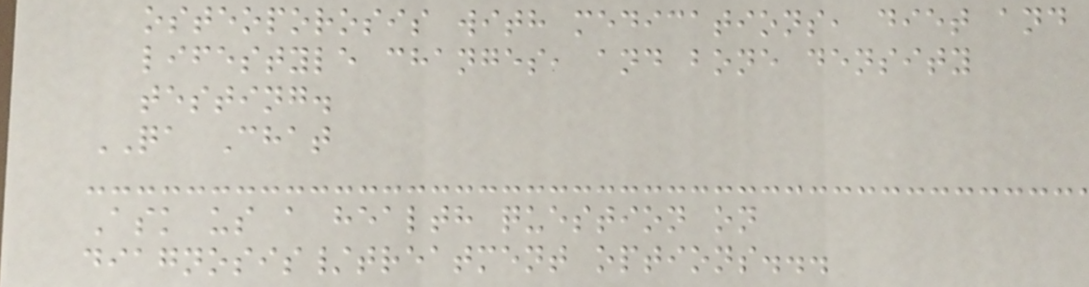osteoporosis with medications, diet and
lifestyle changes, and bone density
testing.
QA Chat
Ask us a health question on
diagnosis/treatment options...
